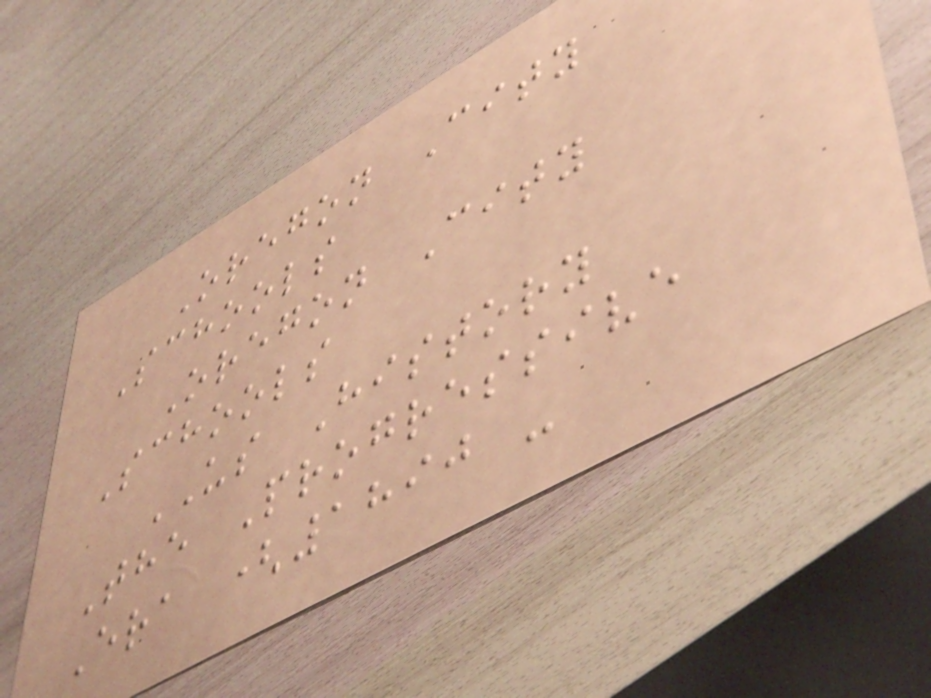Oregon City
Schools
Oregon City
Schools
US History
The Progressive
Era (1890 -
